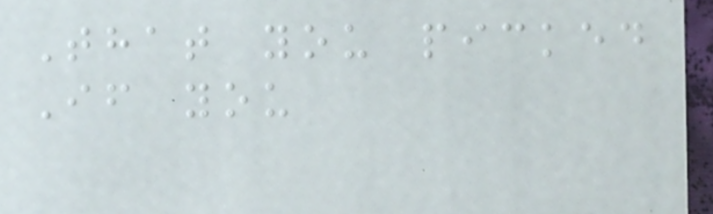That you picked
If you
